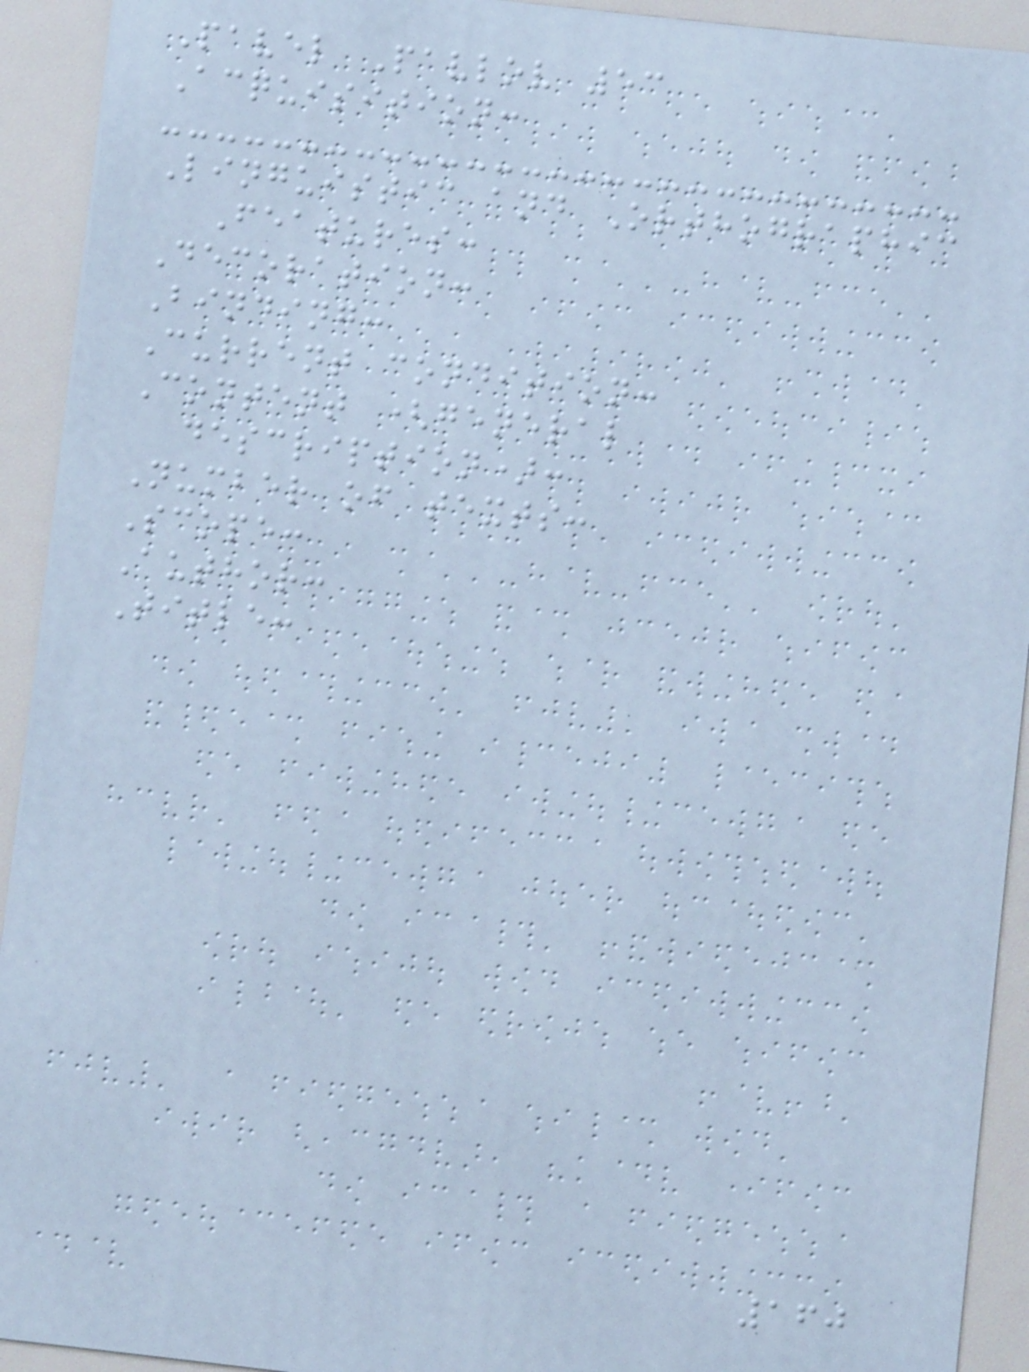Pavel Pavlov 53
Acquisition:
Linguistic and Orthographic
Features:
Decoration:
Binding:
Current condition:
Content (general
description):
Number of texts:
Scope:
Author:
Title:
160
